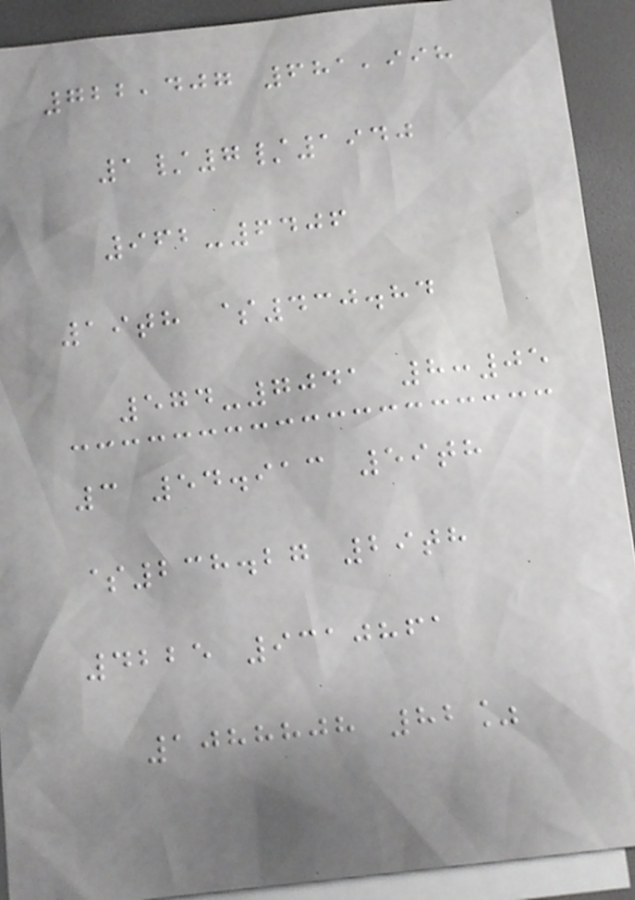722,407 681,998
1/7/1940
962-6406
19th $430.84
574-7041 8:05
3 54.913 59th
$238.27 29th
4225 9310861
1088808 82%
